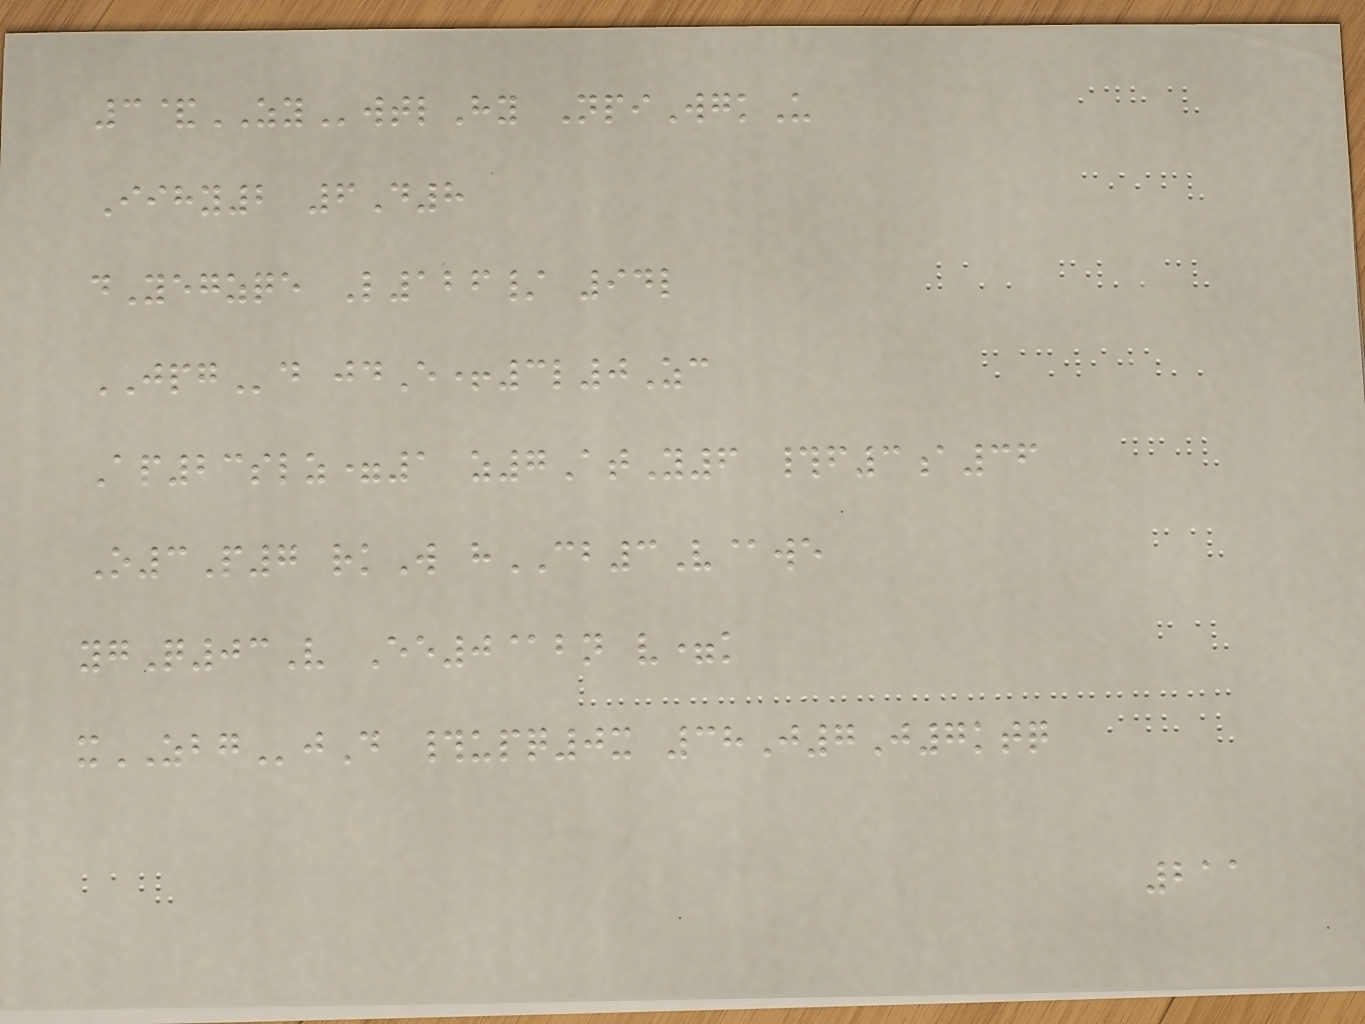3&ZYwtlHy NpiWgkU
Iihy2 6D8
dYegzqe L126/ 94l
JPGd jdE+3l0Zc
Ap23slz=1 z7AtY6 #f3a36
O3P7 rkW hCB3V@we
ygQ03V Ee0@bn v=k
xZBGjD #upq0x 38J7J7ktq
211
